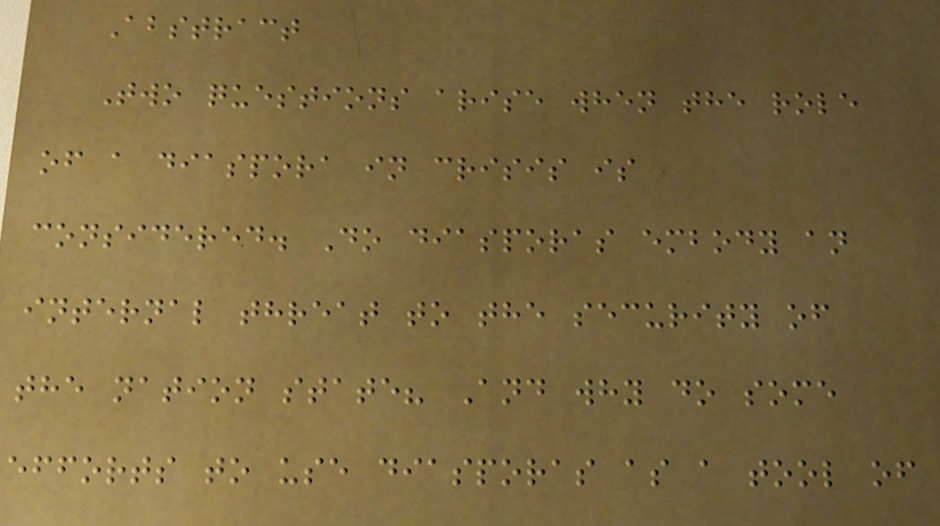Abstract
Two questions arise when the role
of a diaspora in crisis is
considered. Do diasporas embody an
internal threat to the security of
the nation state? And why do some
efforts to use diasporas as a tool of
